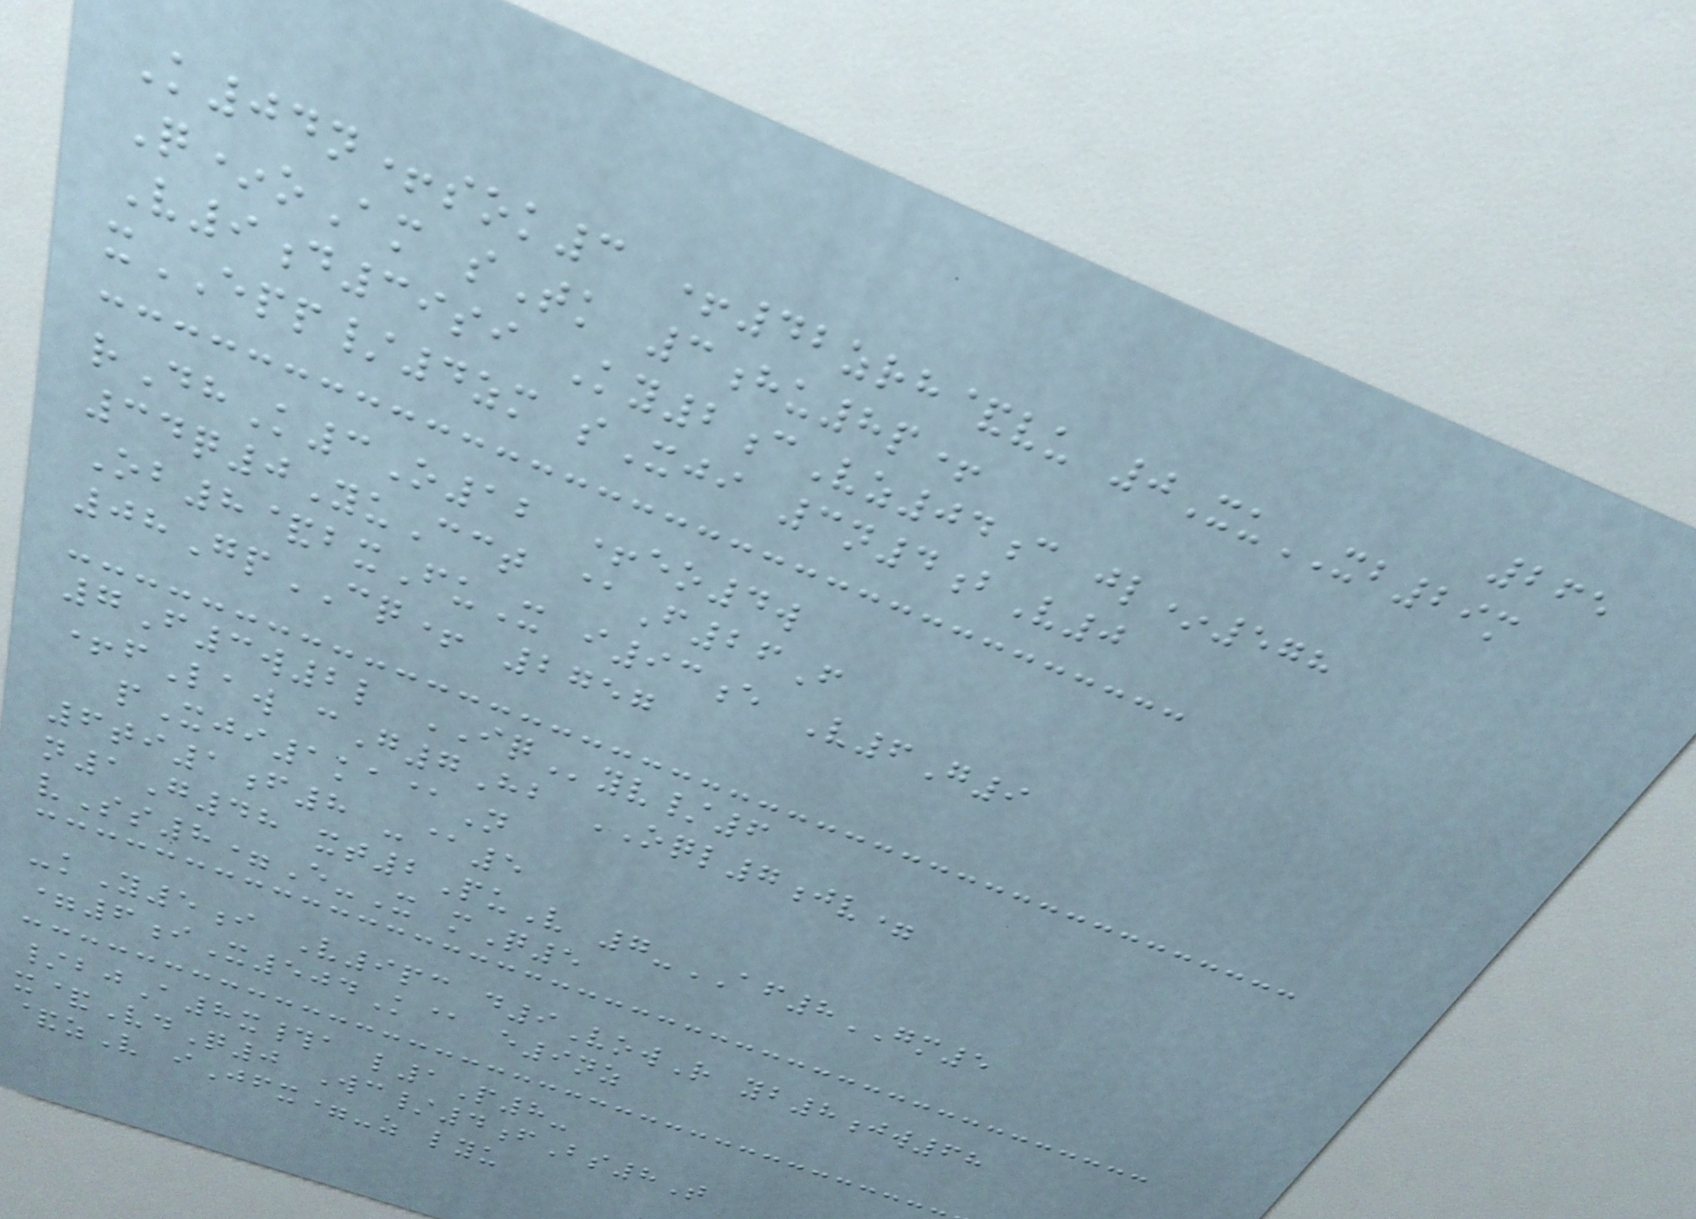265
K04n+sok3 +42zrh&vu 0XuXB29m
Q*oAm sTk 3hu8p+
V9d39si Ky2cVz04c jl*578
xEPP/4zm sXji 3n4bV0
rDhK3O12 +eo4w
34q0YuCct @F26F
Ob8&bxFuX i93e V6G9
08GpCQ+ 2757
7F3w2l IQyv/6
+fLaw cG7Hb OQL7jv=
pXji1ka@N
6ti1f8 -@5
n1G48 xt2PuV 7-AF8GM5
vSs8=E-X mQ5
-kY5i V9pc d9VowR yb8jw68
=6iX504K@ e9nz
/bjA8x#a l1P8-
x&VdQ0 Wc/4fBs8T
&zV iJfx=-z lyu
